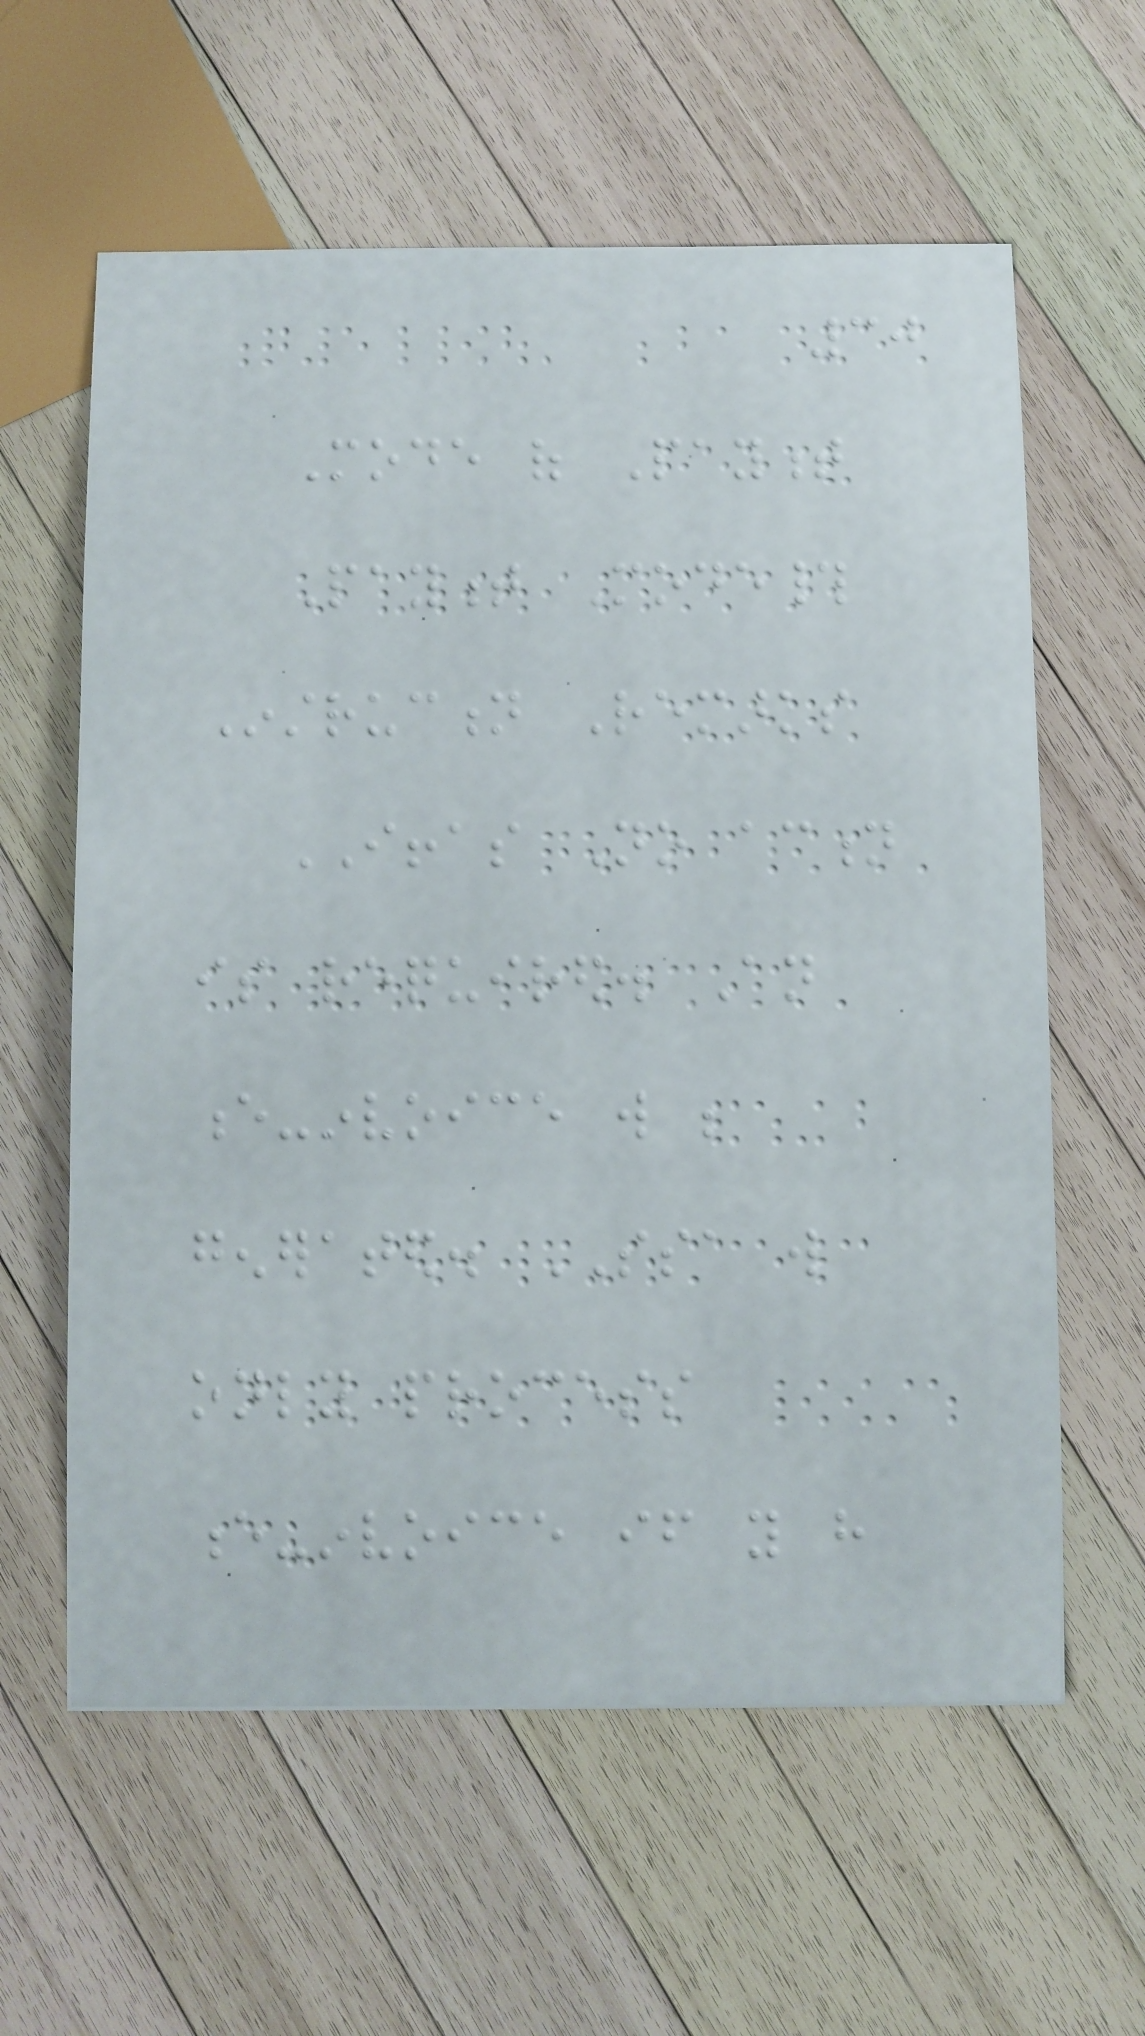30
Mode of Payment
Payment Mode#
Instruction Remarks
IFFAS No action
is required. An
e-invoice will be
generated. SSA will
only process
e-invoice if you have
